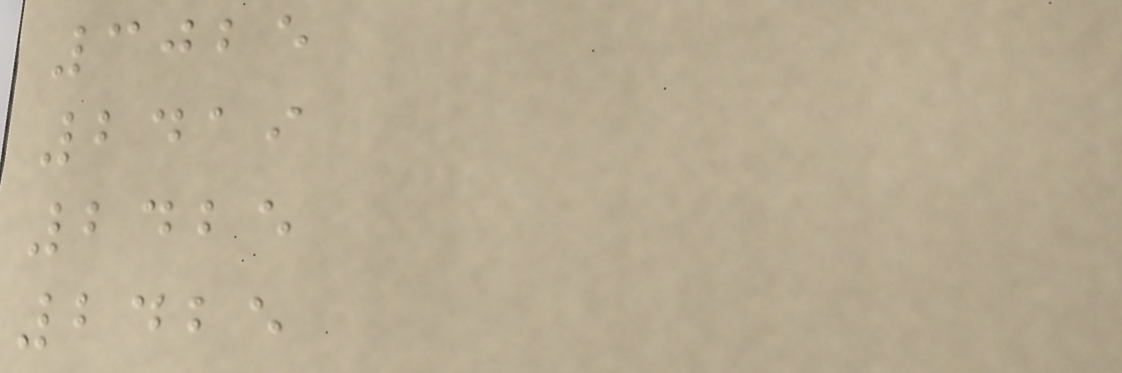3025
2419
2425
2425
